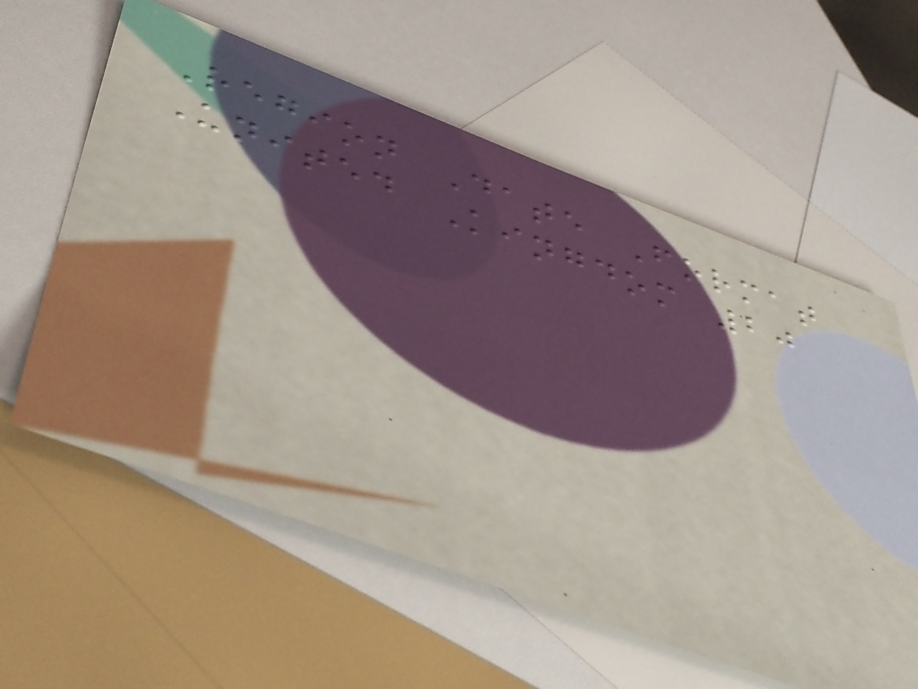Region Date Format
United Kingdom 20
